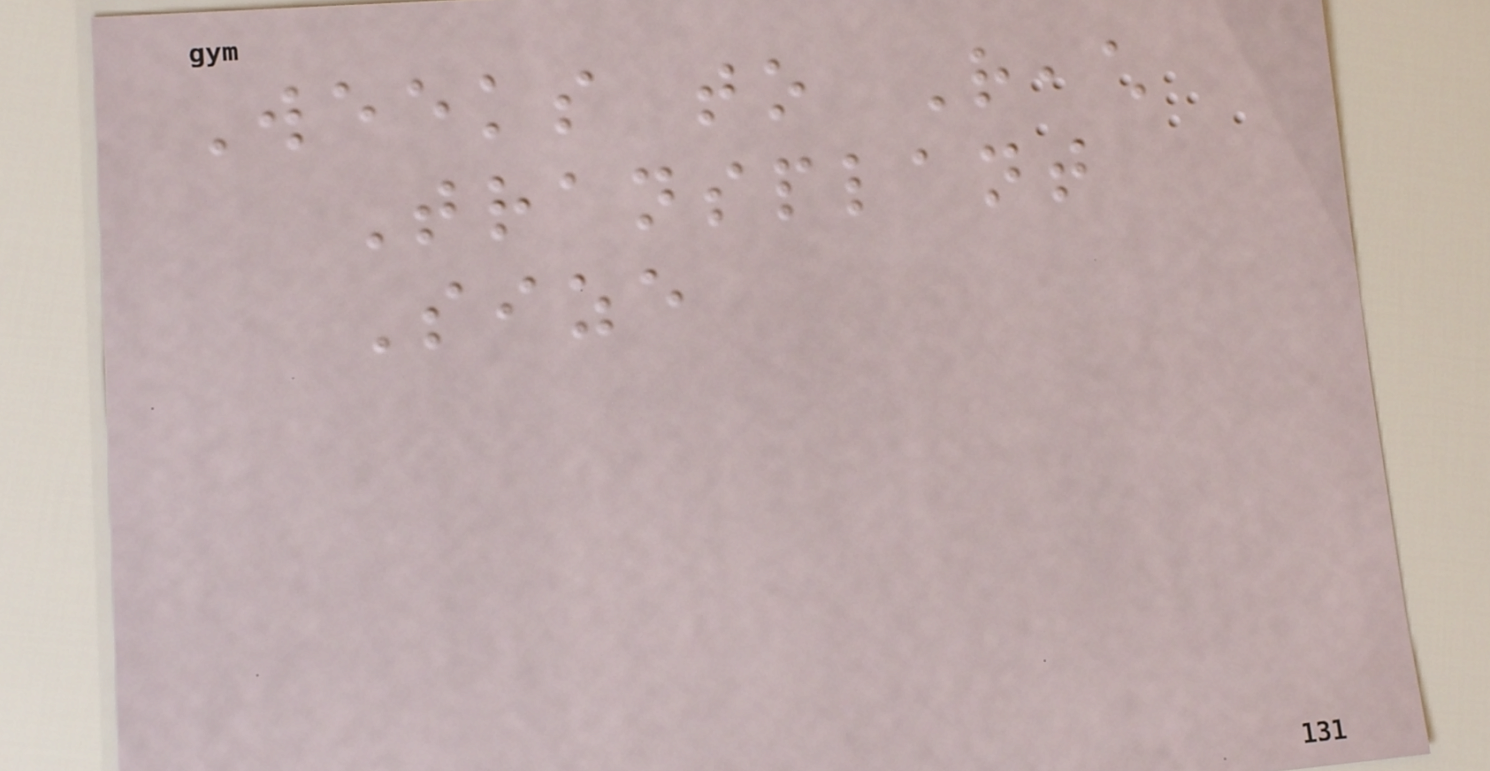Weeks to Reach
Transplant
Size
